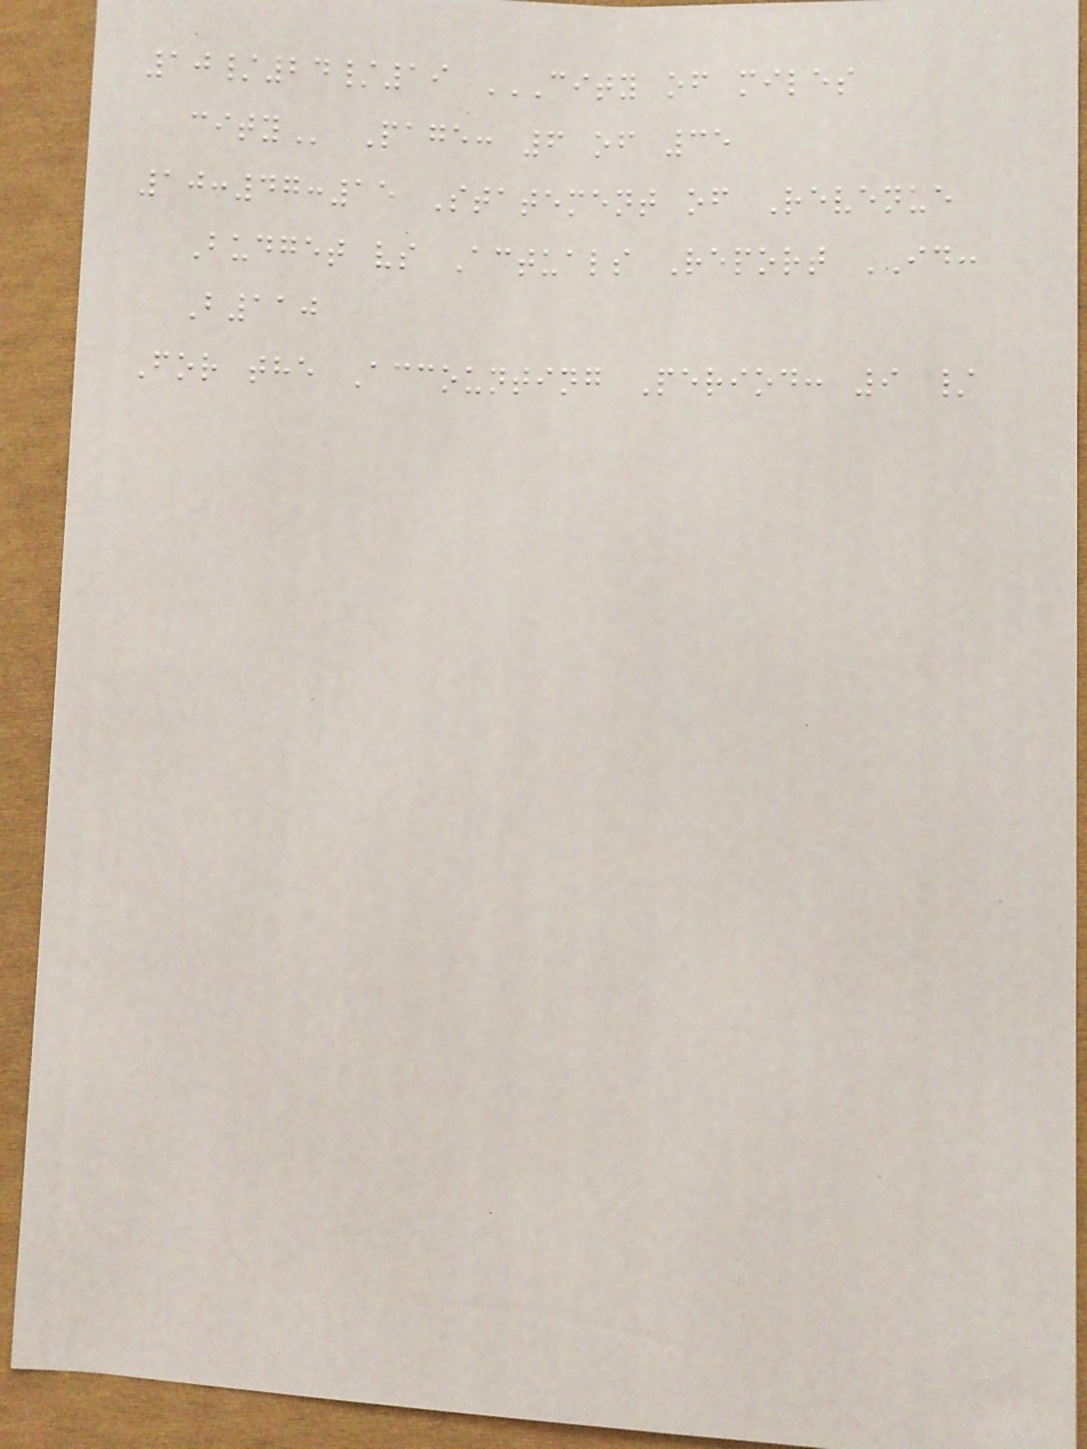10/24/19 CITY OF MILES
CITY Page: 6 of 35
10:47:15 Statement of Revenue
Budget vs Actuals Report ID:
B110
For the Accounting Period: 9 /
